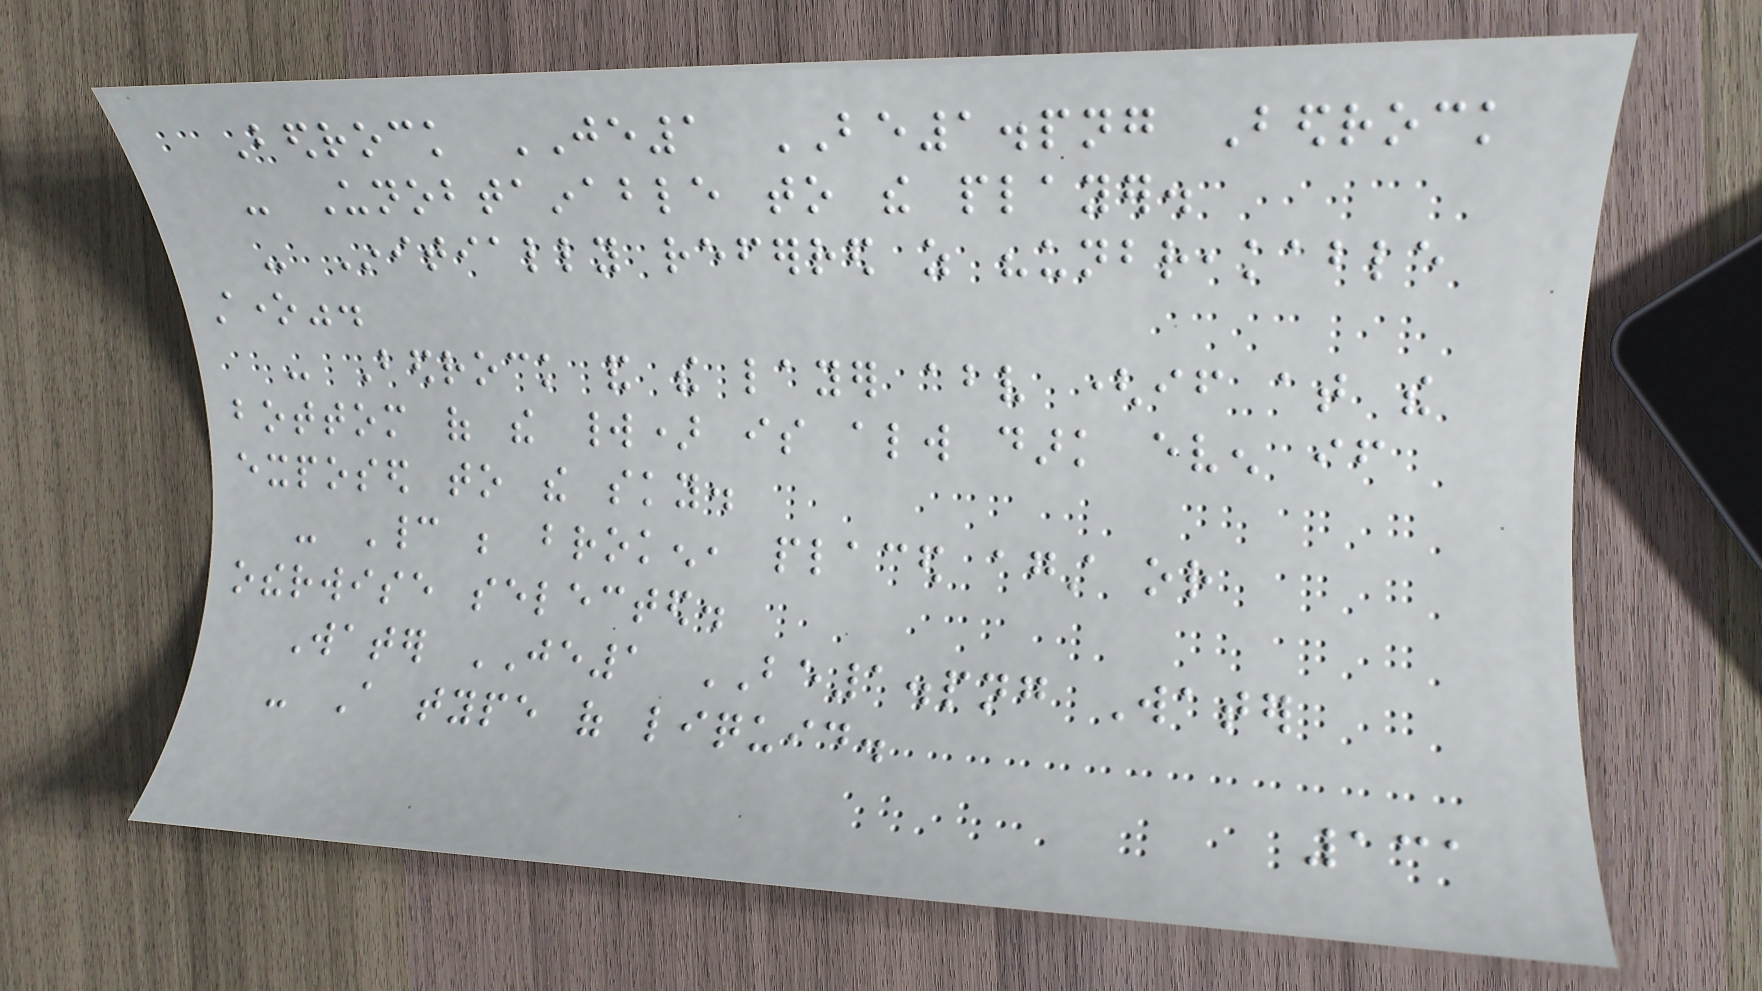Bedrock JE1 BE1.png Bedrock
- Unobtainable to the player.
- Initially referred as "unbreakable
stone".
- Bedrock and the layer above (if at the
bottom of the world) is always dark even if
exposed to the sky.
- Cannot be broken, placed against or
otherwise selected.
Water JE1 BE1.png Water
- A type of liquid.
131
